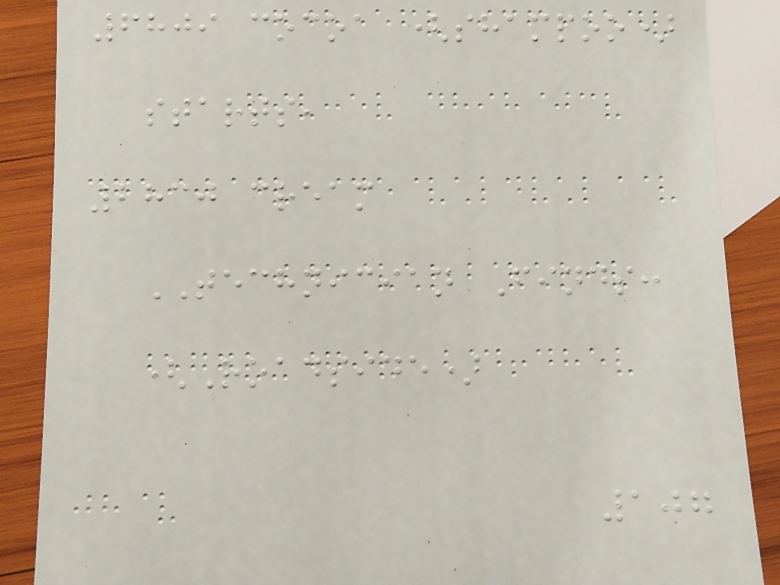6809 cocoa (shampoo)
starts,
2830 cream
TECHNICIAN Finds:
(Roadside)
107
